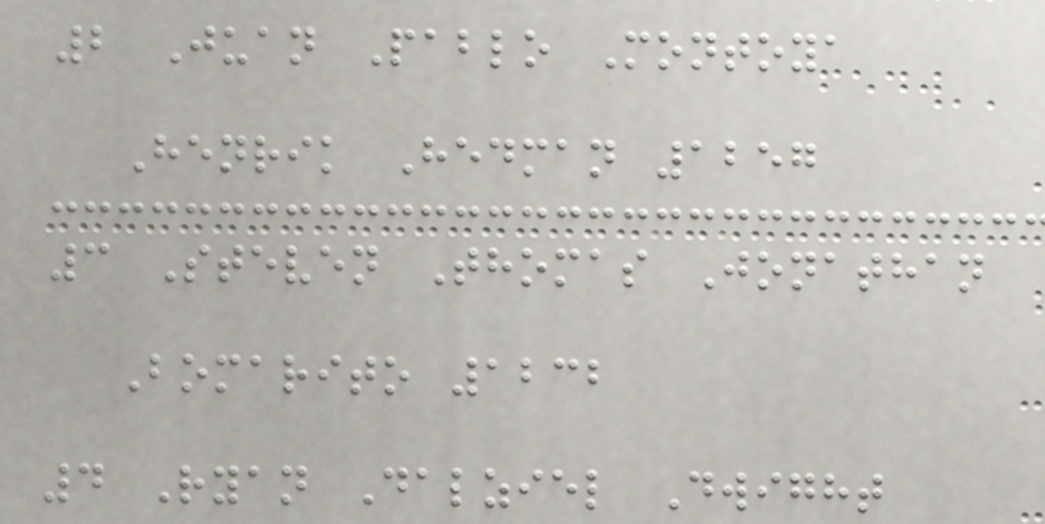2 Juan Pablo Montoya
Henrik Hedman 1257
3 Steven Thomas Jonathan
Bomarito 1232
4 Ryan Dalziel Dwight
